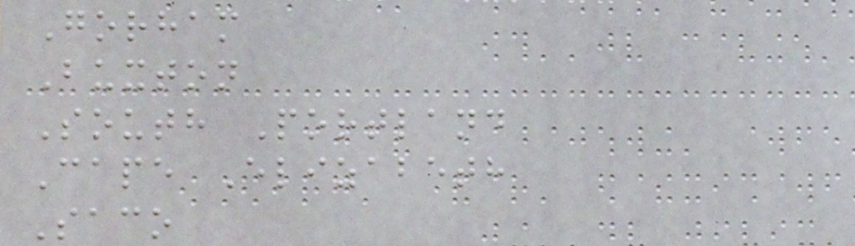Gorham
Buxton
South Portland
Cape Elizabeth
Saco
